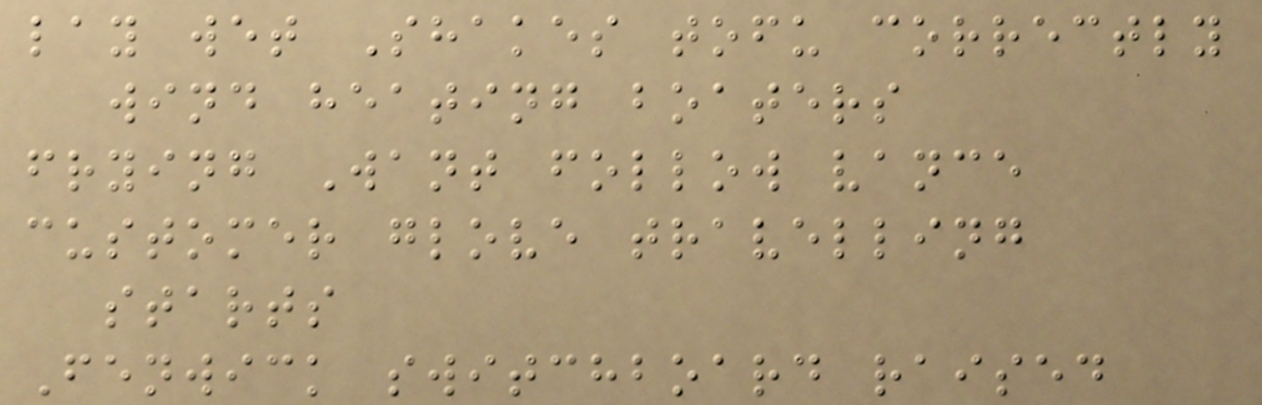lay wet Shakes tofu correctly
wind heating boaters
frying Want follow vance
customer glove travelling
starts
Fenwick switchboard raised
